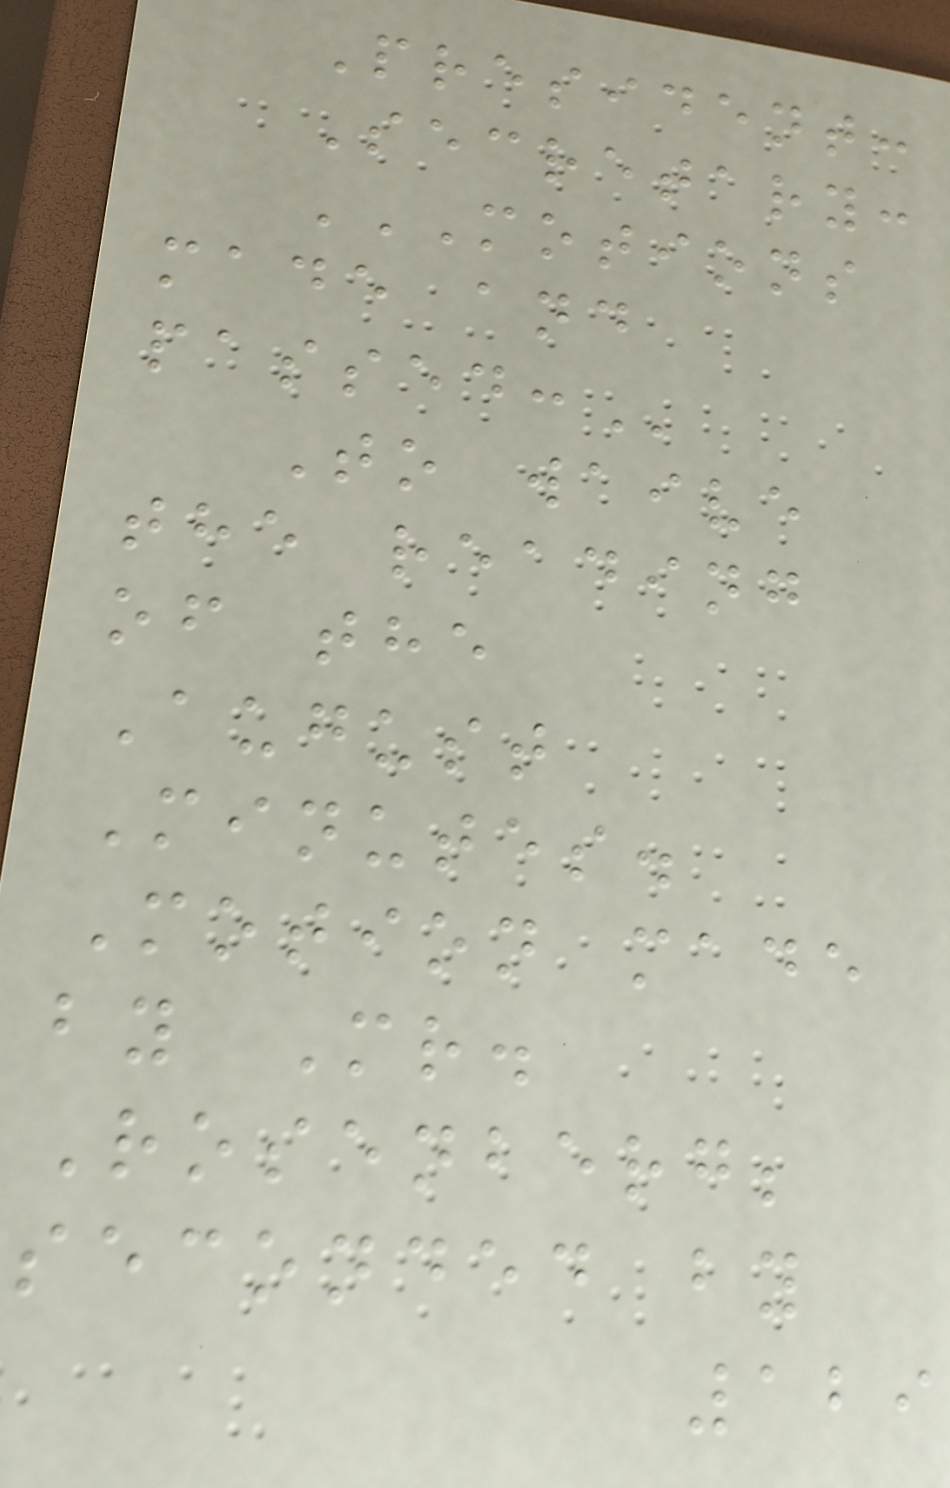President:
Secretary:
MOTIONS
MADE AND
PASSED:
To waive
the reading
of the
August
Minutes.
Motion made
by Mr.
Rosenberg;
seconded by
129
